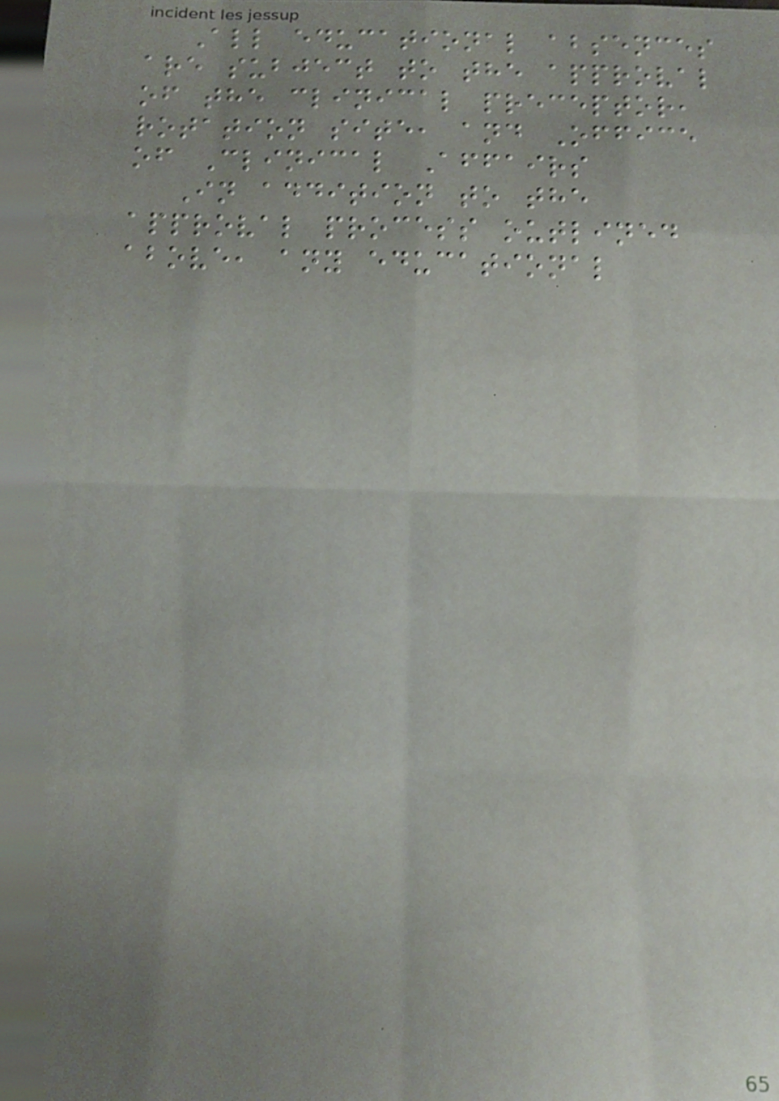All educational absences
are subject to the approval
of the clinical preceptor,
rotation site, and Office
of Clinical Affairs
In addition to the
approval process outlined
above, any educational
